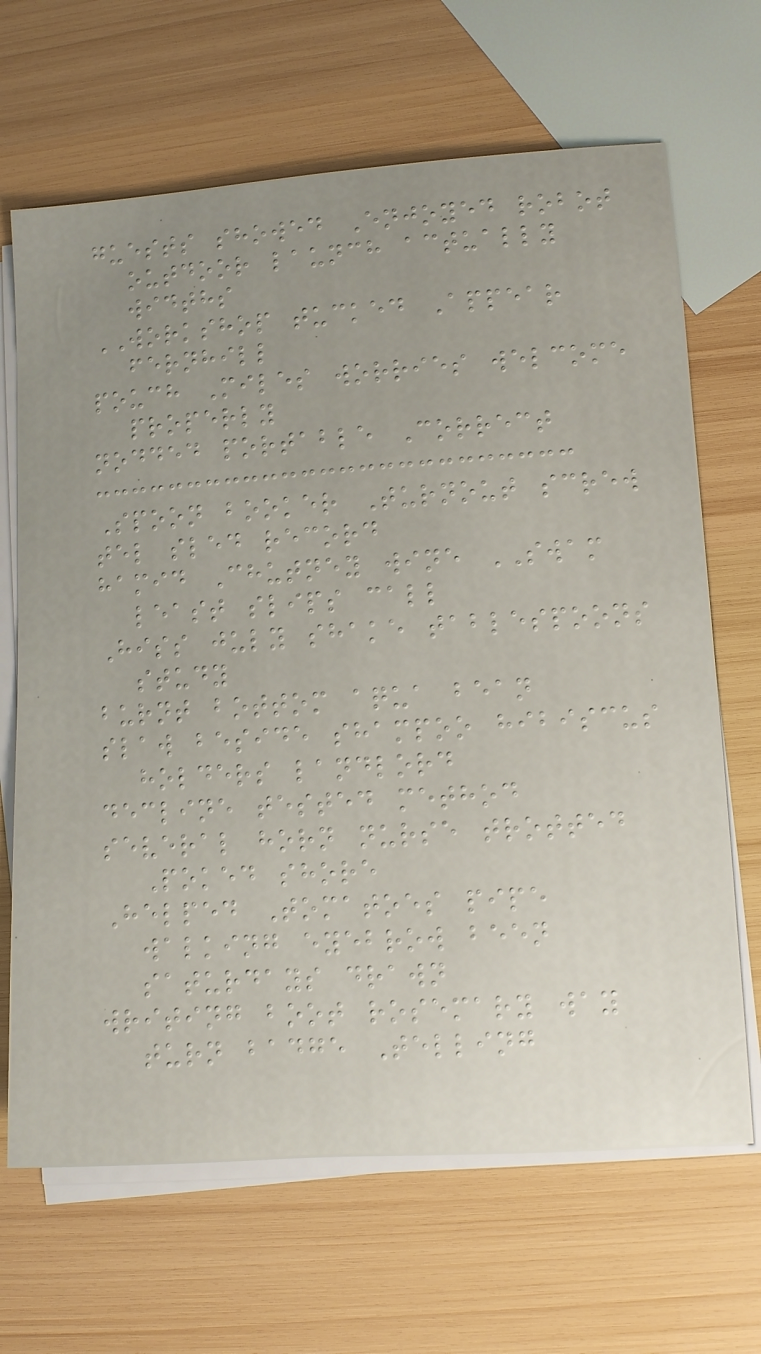guests showed Enjoyed robot
outdoor launch actually
widths
WORKSHOP tucked Appear
fernhill
pouch Miles worries welcome
properly
nodded portable Correct
Spoon booker Turnout screw
tel sled record
hamid Chutney wine SWAM
least slips call
Hiss july shake tablespoons
study
burnt bottom aqua bean
slaw beside shampoo hibiscus
holders landlord
decline tested method
several horn nurse trotted
Poked shore
Helped Tomatoes pipe
walking eyebrow been
saturdays drawn
writing boot rosemary way
turn badge Telling
